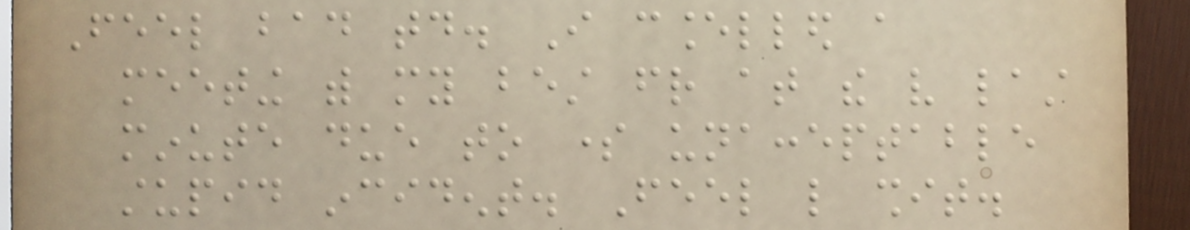Feel bad today. I cancelled a
meeting with my best friend at the very last
minute due to some unacceptable
stupid incident. Feel like shit.
